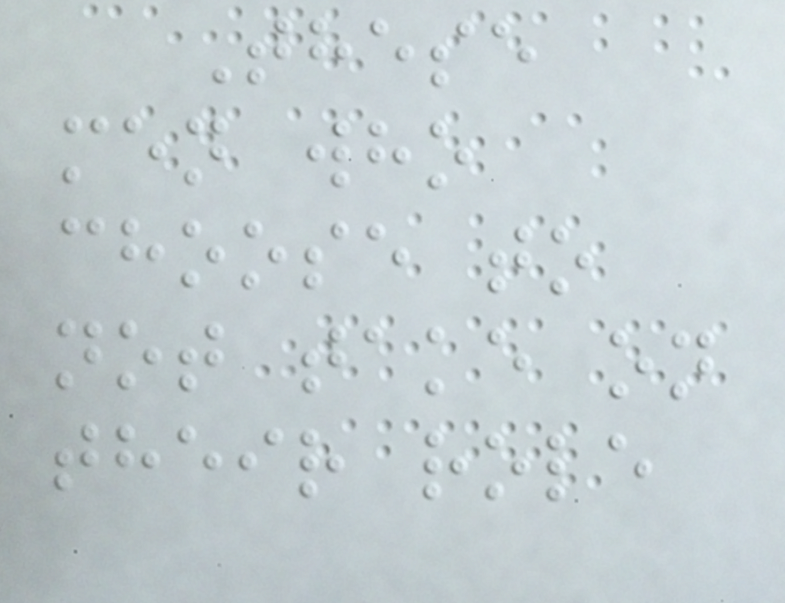These
men who
choose to
not take on
their role
